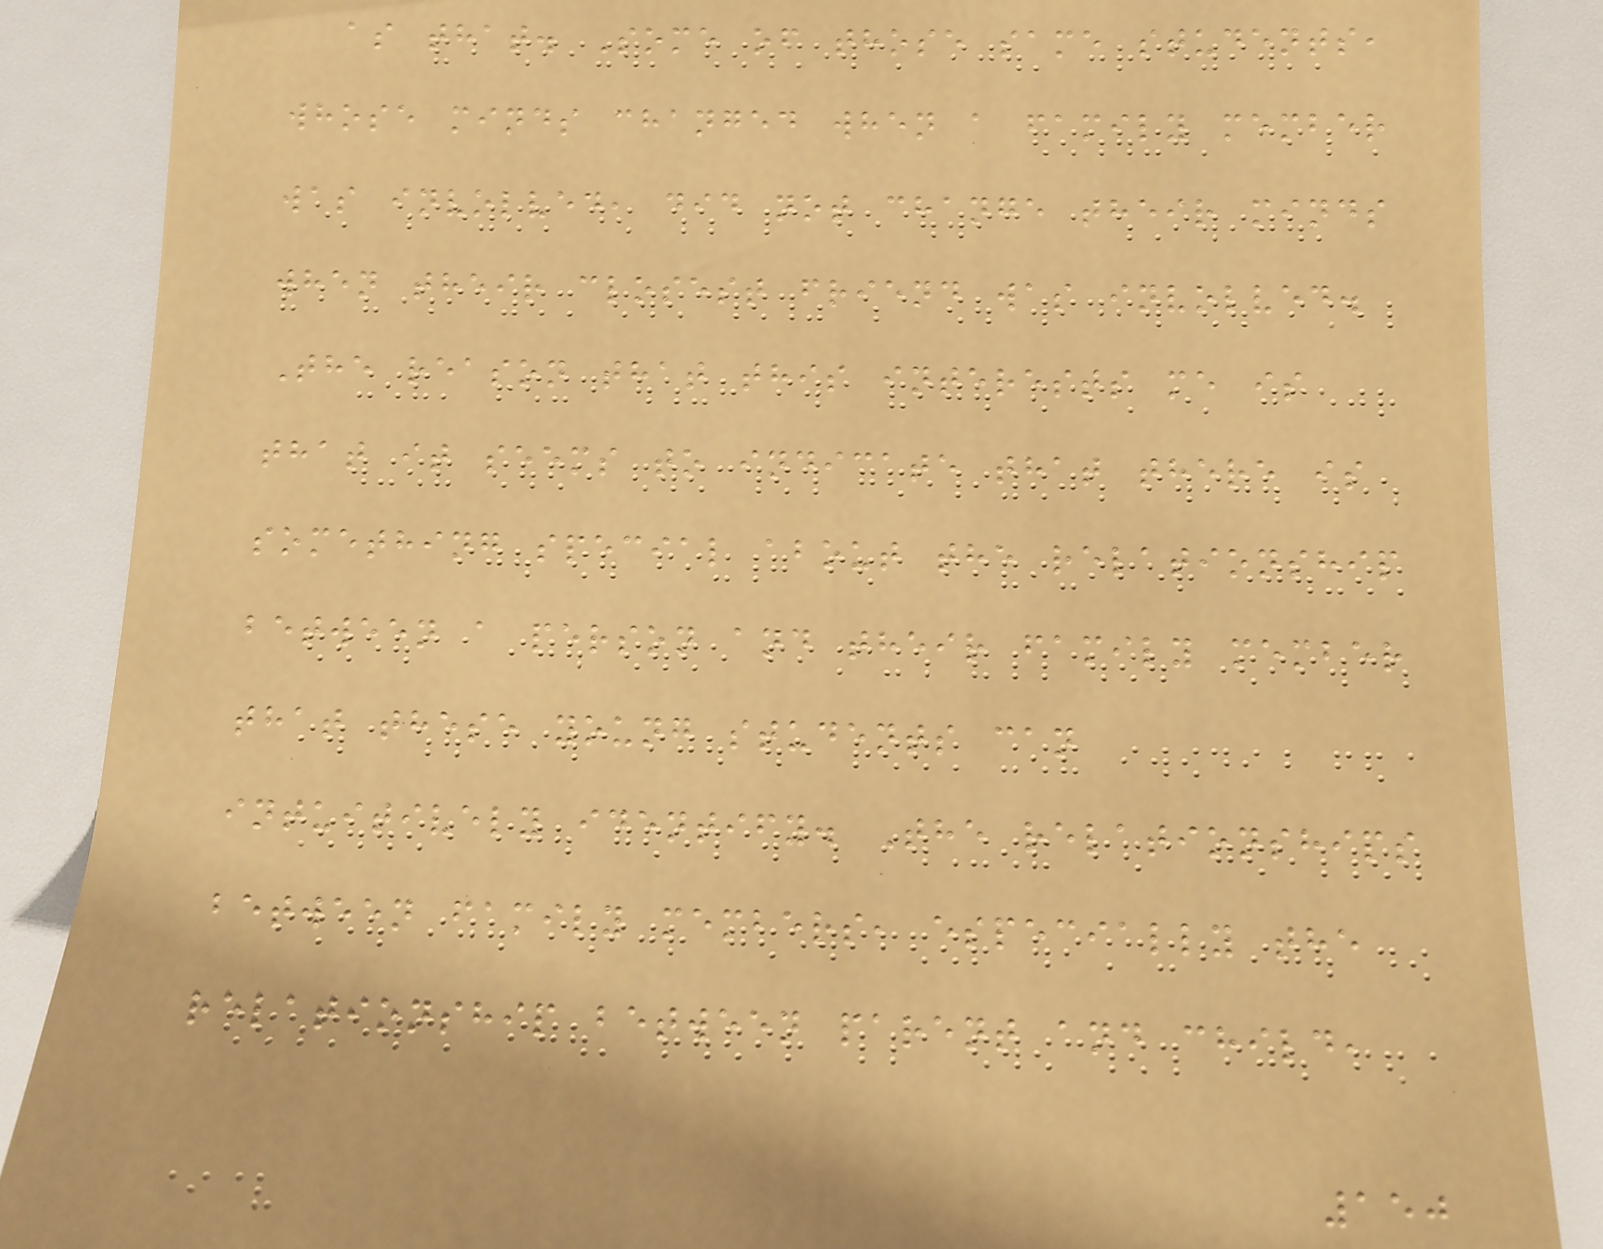as that. Some of those same students,
whose minds changed when a family member
was involved, did not change their minds
when their closest friend was involved.
The reason that this interests me is
that it seems to indicate that there is
something special about the relationship
between a person and their family member
that these young students can
intuitively identify. The relationships
between family members, especially the
relationship between parent and child,
150
